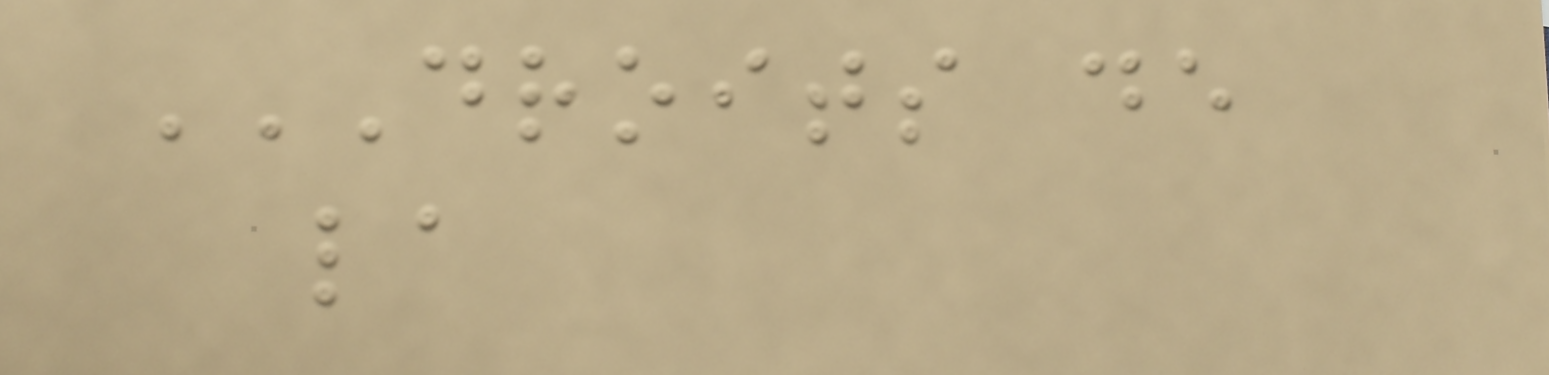DROITS DE
LA
